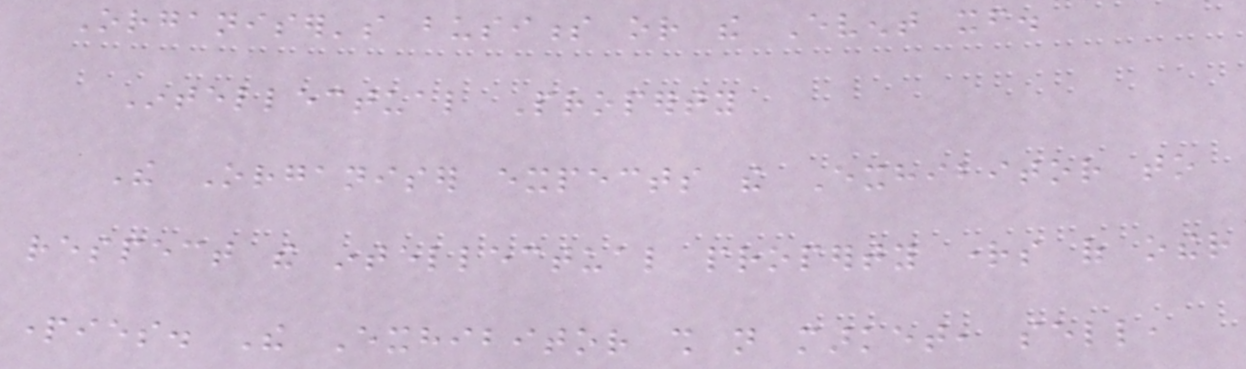Organiser's business or the Event itself.
Intellectual Property
The Organiser expects the Exhibitor to
respect the intellectual property rights of other
parties. The Exhibitor shall not market, sell,
